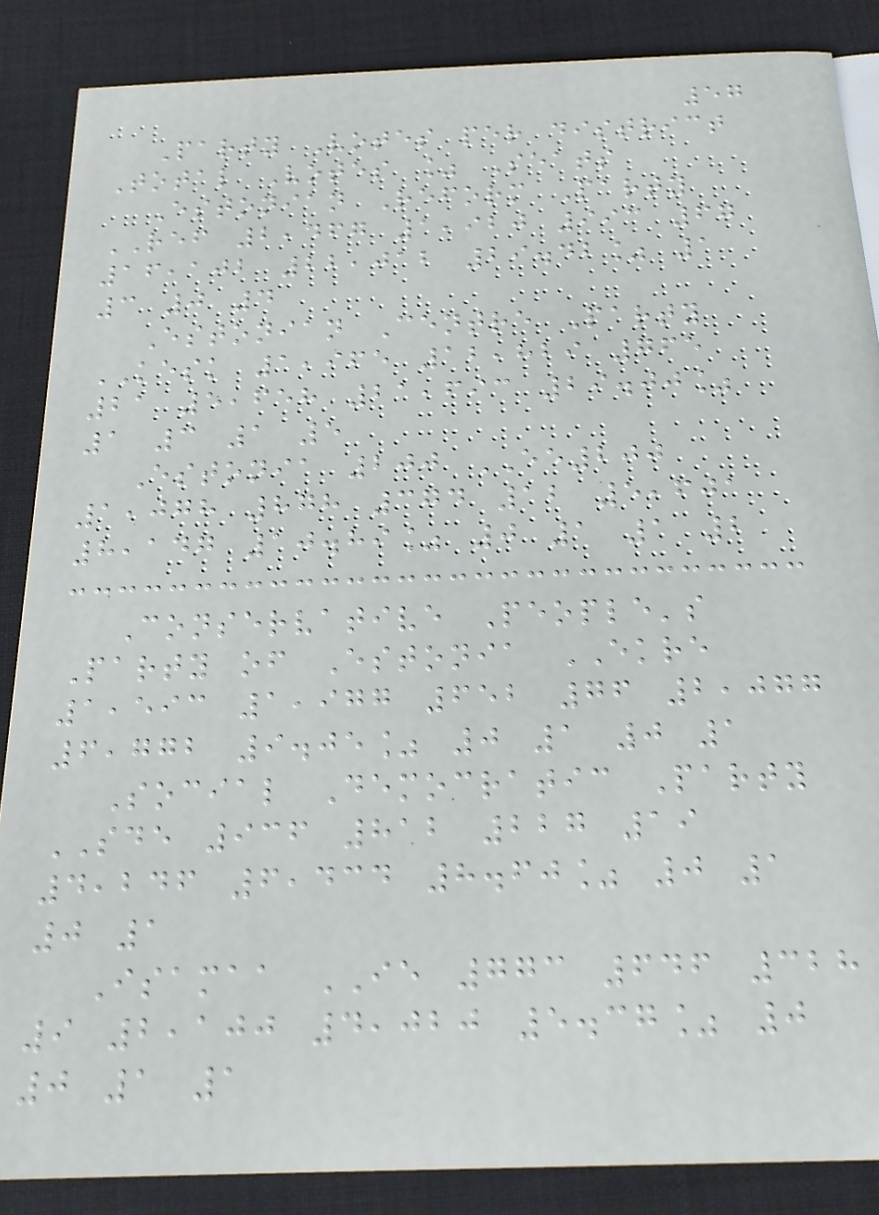57
Party Votes per district
Total Votes % Seats
Estonian Reform Party
REF 2,467 1,920 993 67
16,102 22,012 29.42% 1
3 0 4
Estonian Centre Party
KESK 1,965 12,829 765
21 5,658 21,693 29.00%
1 3 1 5
Estonia 200 EE200
1,078 878 374 12 5,601
8,147 10.89% 0 1 1 2
Conservative People's
Party of Estonia EKRE
1,593 1,977 652 76 2,077
6,772 9.05% 0 1 0 1
Social Democratic Party
SDE 936 812 227 19
4,246 6,434 8.60% 0 1
0 1
Isamaa IE 773 646 328
9 2,100 4,020 5.37% 0
0 1 1
